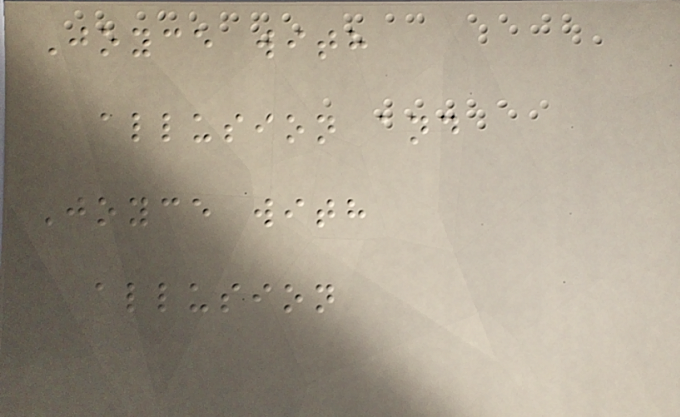Joyce with
allusion and
Joyce with
allusion
